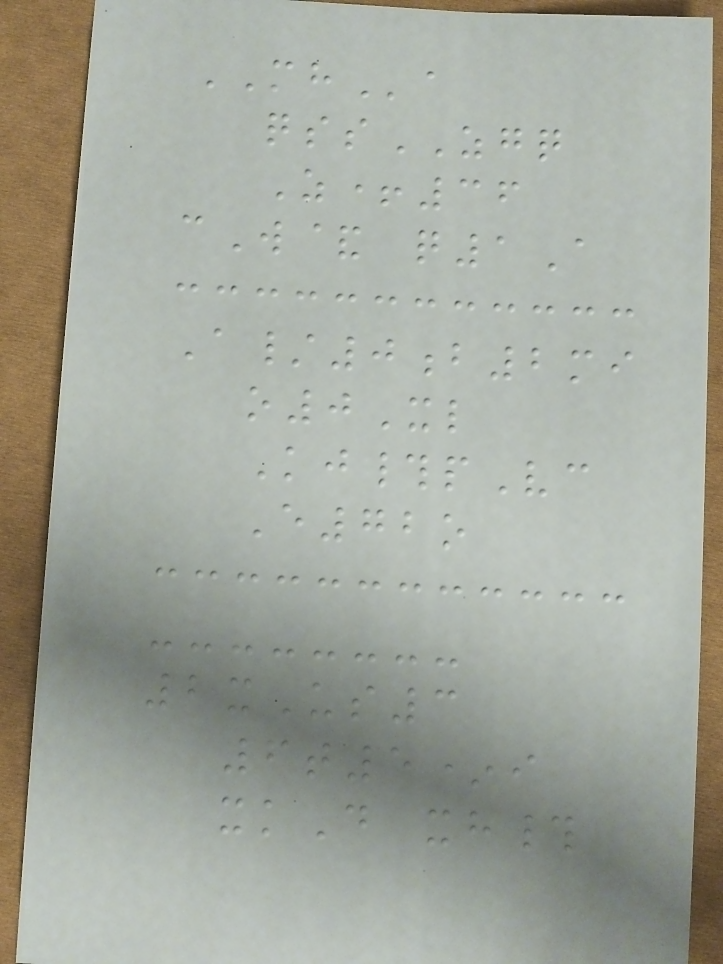MHa
qssZGQ
Z+36
cW& q1A
A/0b2mi
o0Xl
Kj#pVc
E72o
2xUs3
6t5*i
xkD xh#
